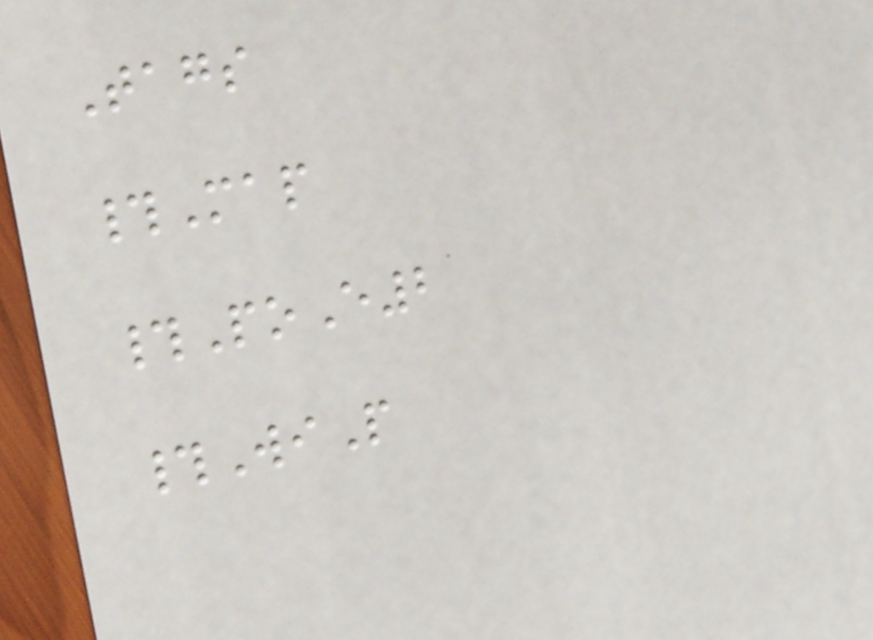Tags
#Map
#PoE2
#WiP
